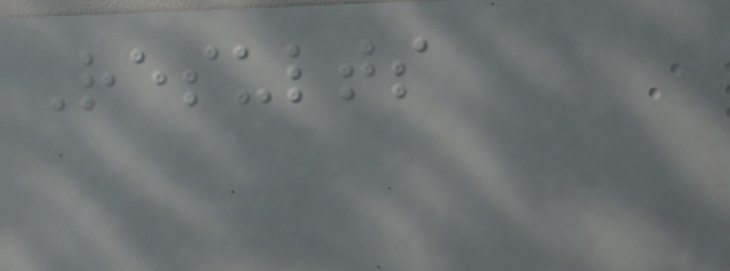Results
